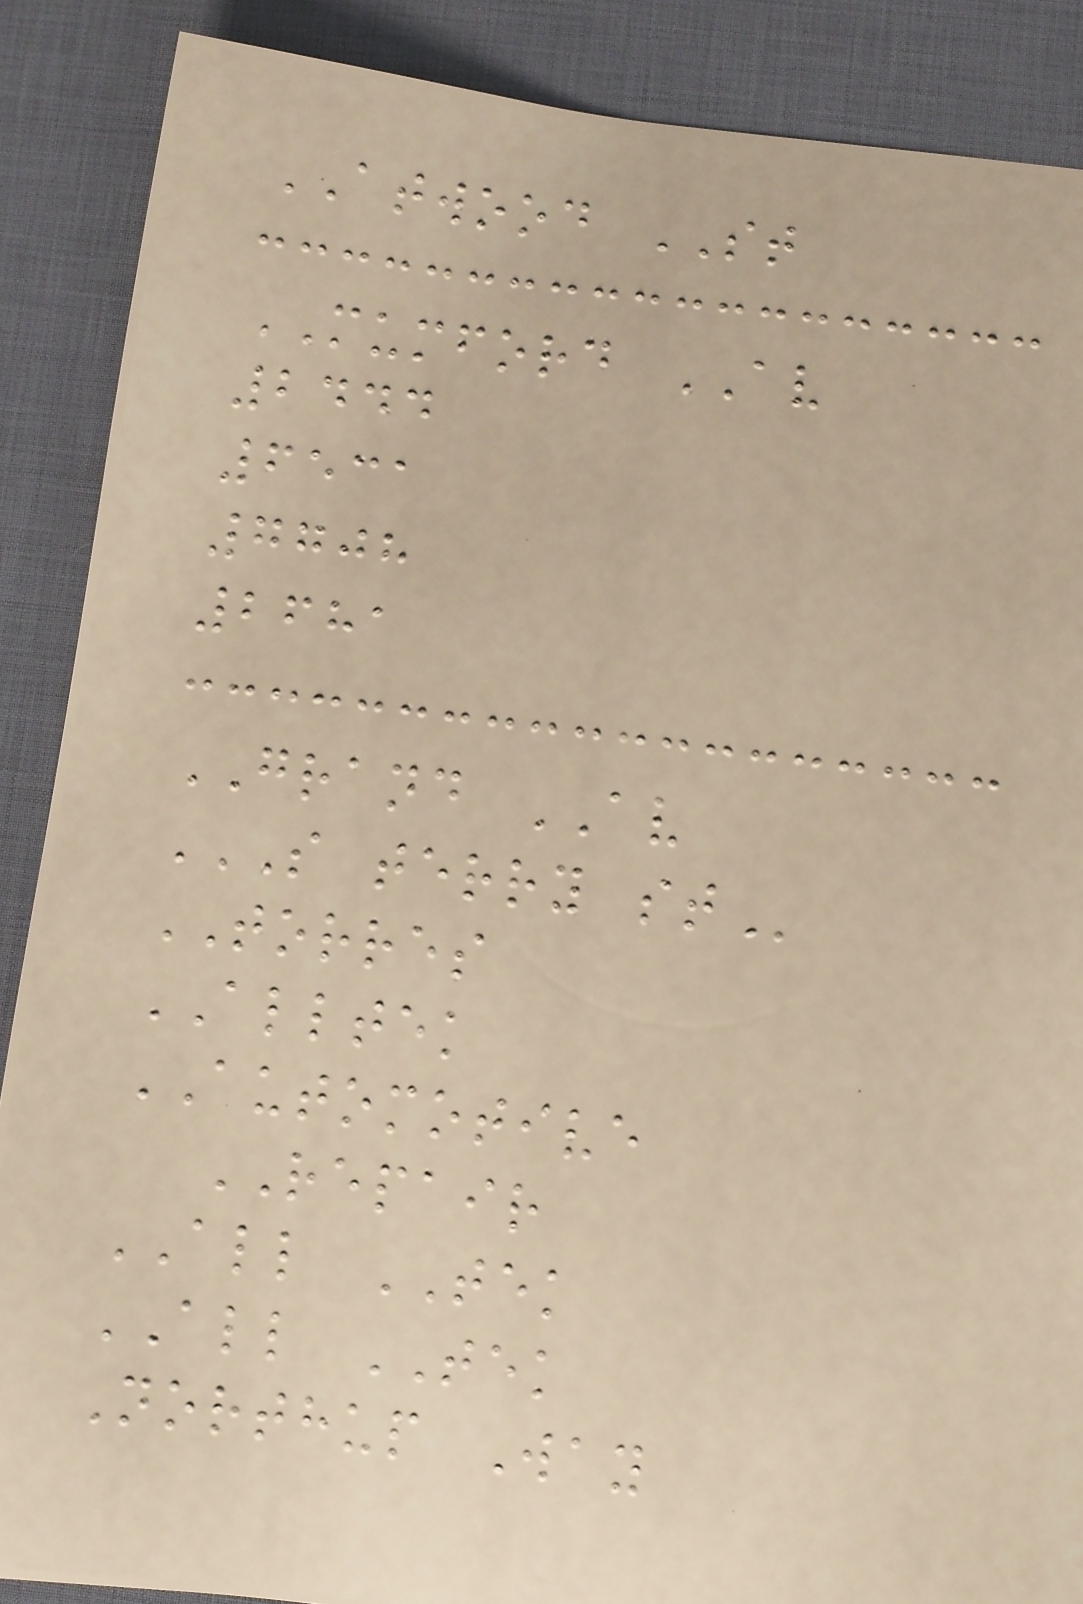ATWOOD ST
MUMFORD AV
2444
6531
7708
2681
GRAND AV
S TERRY ST
TORRES
ALLTEK
AUTOMOTIVE
REPAIR
ALL TEK
ALL TEK
Northup Way
